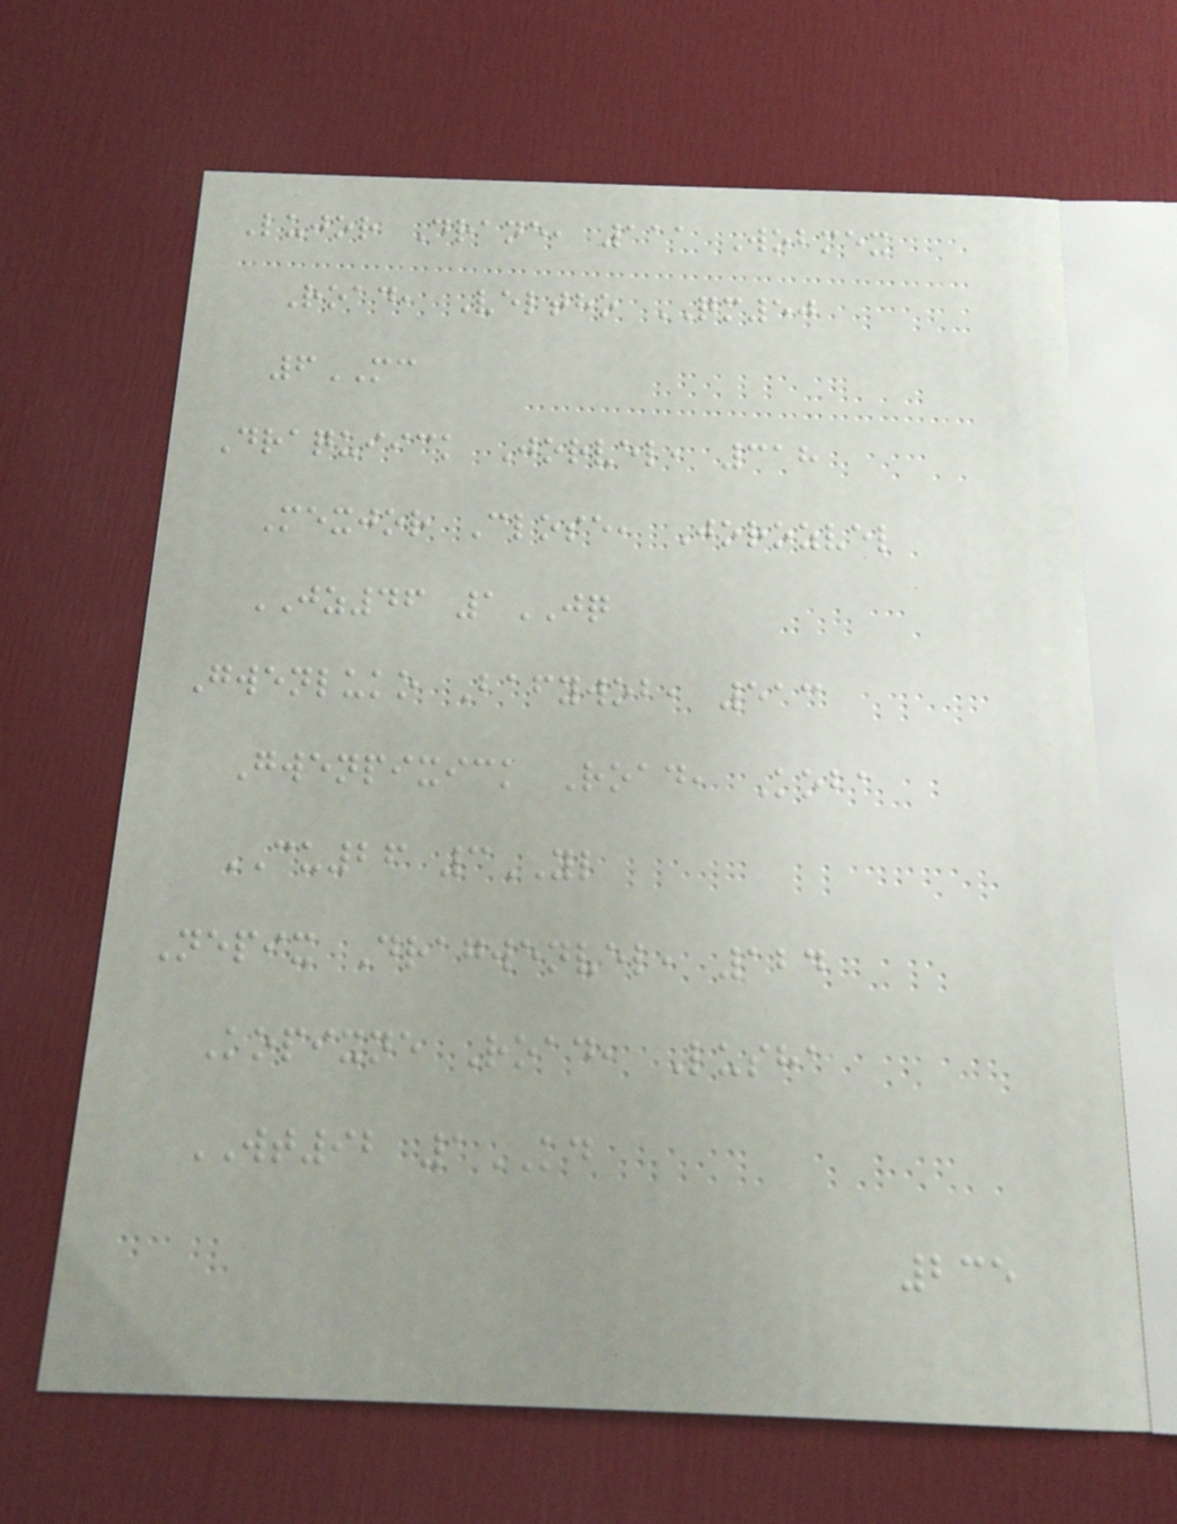Lujor Drane, 111 Wobmex
Road, Veltho QM50
6MC
Draquiick Jorvel, 318
Mexjor Close, Jorozvel
JZ46 1JQ
Gwenluko Bafywob, 513
Gwenpixick Road, Koba
CU26 3YL
Nepix Dragwenvel, 124
Kopixne Road, Lusha
WT92 1KD
235
